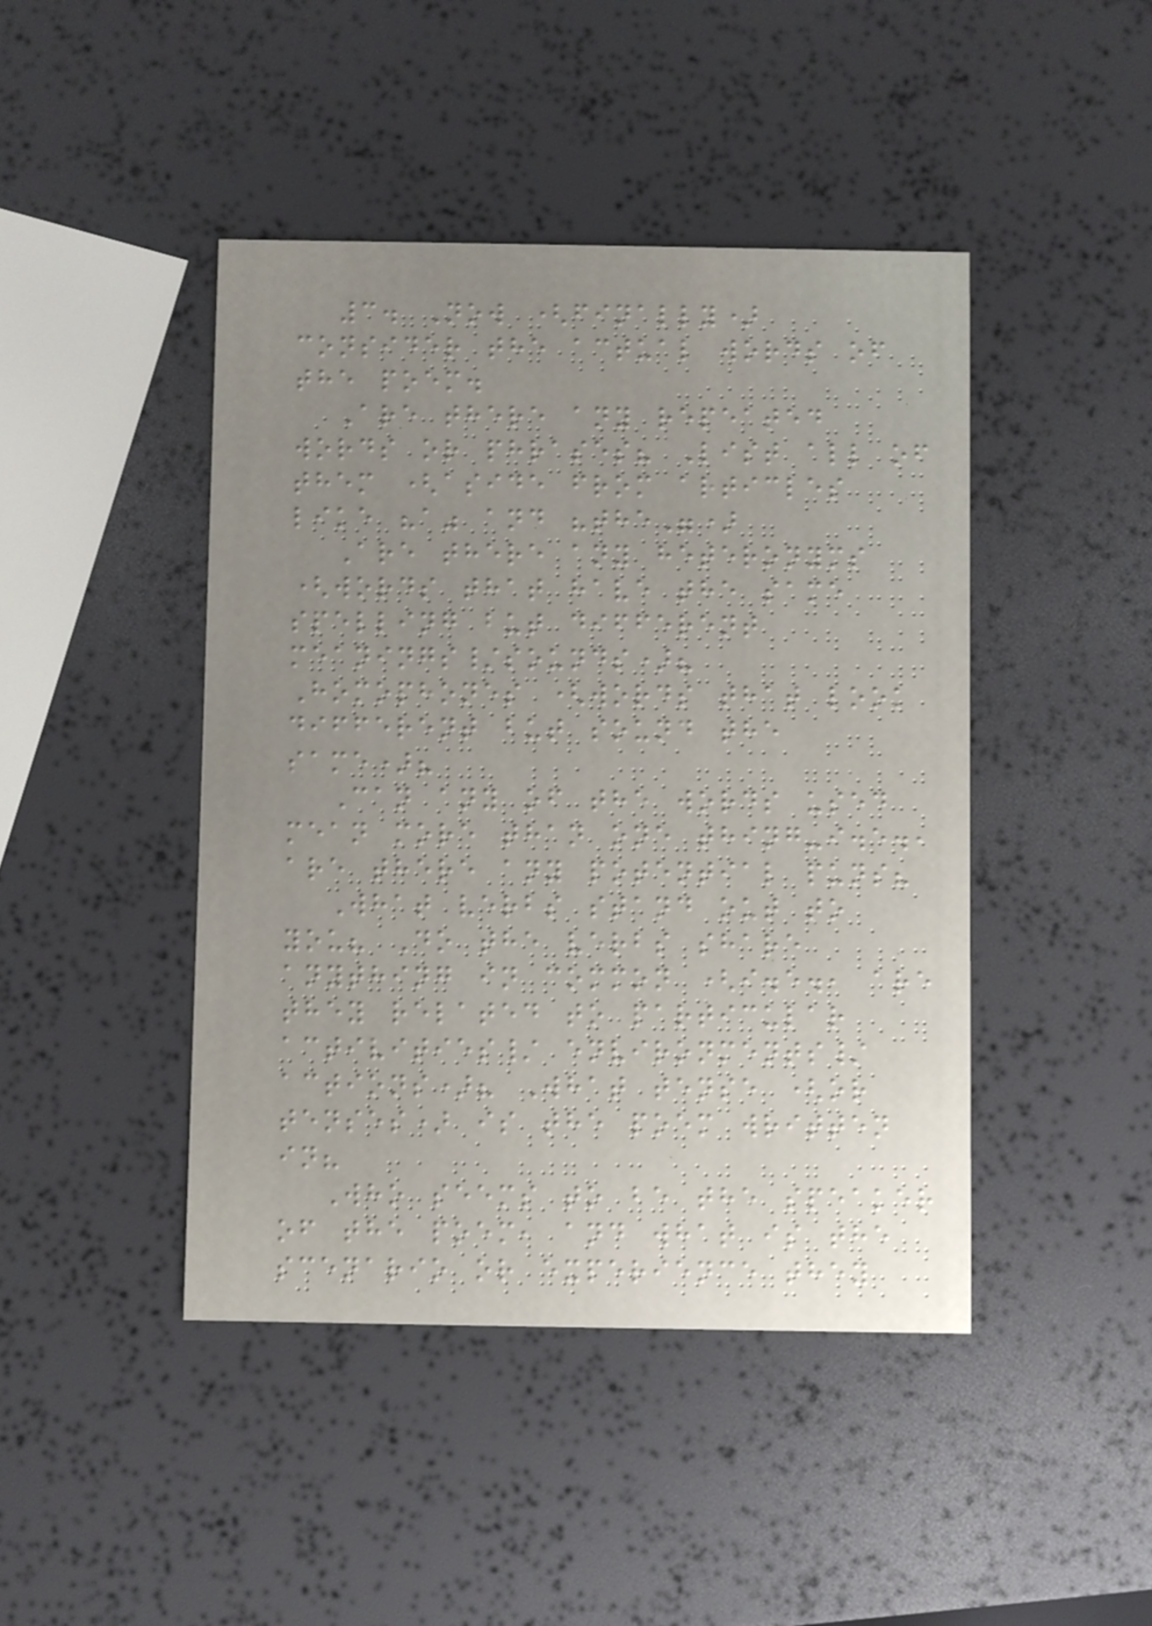3. Now (finally)
consider the actual words of
the poem.
Are there any repeated
words or phrases? List all of
them (aside from articles
like "a" and "the")
Are there any heteronyms
(words that have the same
spelling but different
meanings/sounds)?
Homophones (words that look
different but sound the
same)?
Can any of the words used
mean more than one thing-i.e.,
are there any potential puns?
What verbs stand out to
you? Do the verbs share
anything in common (i.e., are
they related to particular
activities/ environments/
actions)? What tense (or
tenses) is the poem written
in?
Who seems to be the speaker
of the poem, and what is the
scenario or experience they
